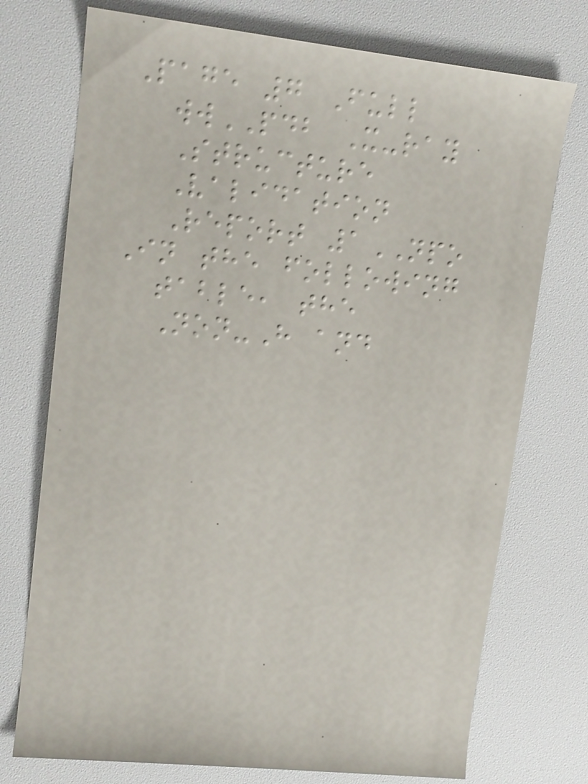Page 7 Full
wwPDB X-ray
Structure
Validation
Report 1NPO
In the following
table, the
Non-H and
